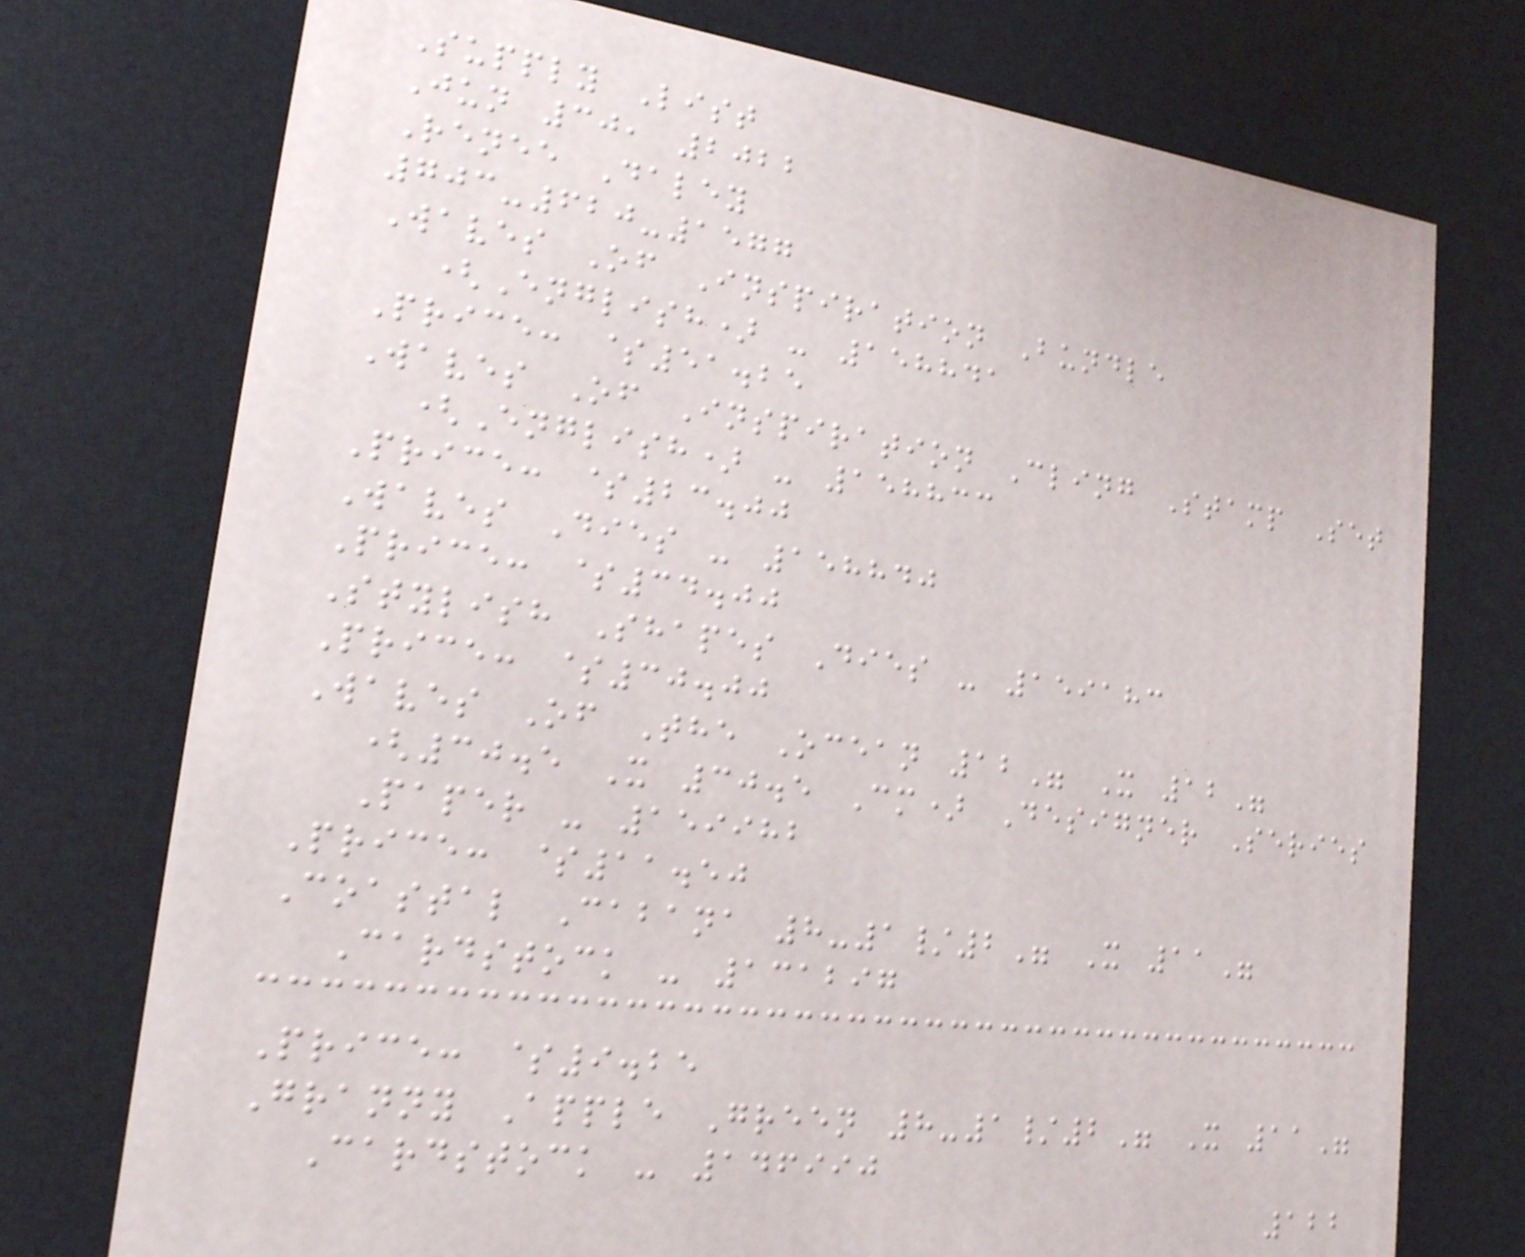Supply List
Jun 30, 2022
Renee Daley
703-620-1577
Waves Of Inspiration Bundle
(English) - 158841
Price: $51.25
Waves Of Inspiration Cling Stamp Set
(English) - 158833
Price: $23.00
Waves Dies - 158840
Price: $34.00
Stylish Shapes Dies - 159183
Price: $30.00
Waves Of The Ocean 12" X 12"
(30.5 X 30.5 Cm) Designer Series
Paper - 159982
Price: $11.50
Coastal Cabana 8-1/2" X 11"
Cardstock - 131297
Price: $9.25
Granny Apple Green 8-1/2" X 11"
Cardstock - 146990
122
